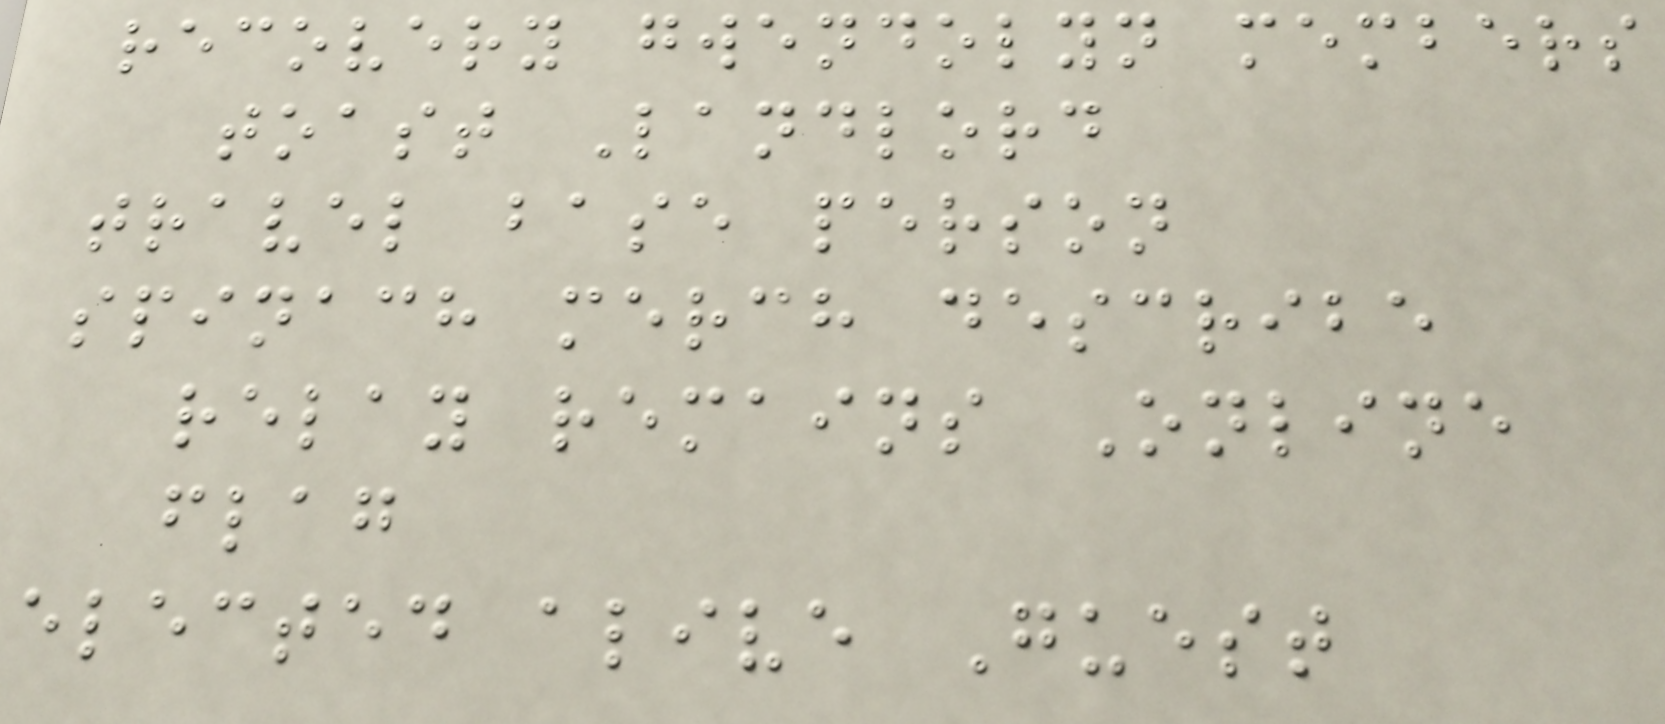recovery gwendolyn members
toast Landlord
travel base person
spinach merch describe
relay remains Online
flag
elected alive Guest
